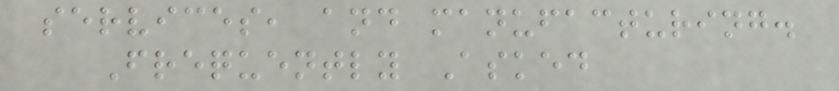services, and manufacturing.
Frequently Asked
